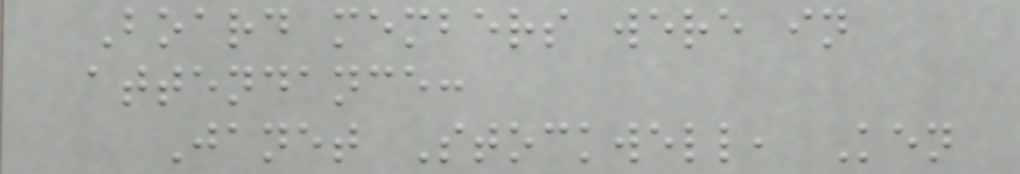Board members were in
attendance:
Janet Stockwell, Ken
